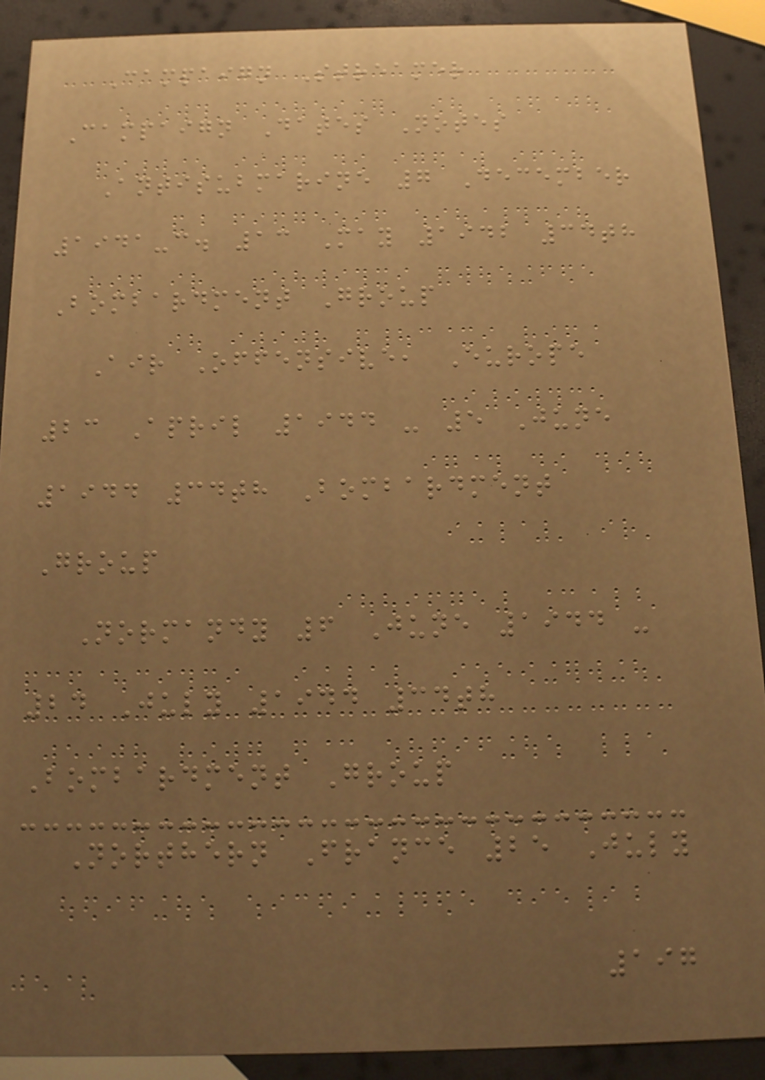Campaign Streamer
Campaign Dates Notes
Antisubmarine 7 December
1941-c. 13 May 1942 34th
Bombardment Group
Air Offensive, Europe
23 April 1944 - 5 June
1944 34th Bombardment
Group
Normandy 6 June 1944 -
24 July 1944 34th
Bombardment Group
Northern France 25 July
197
